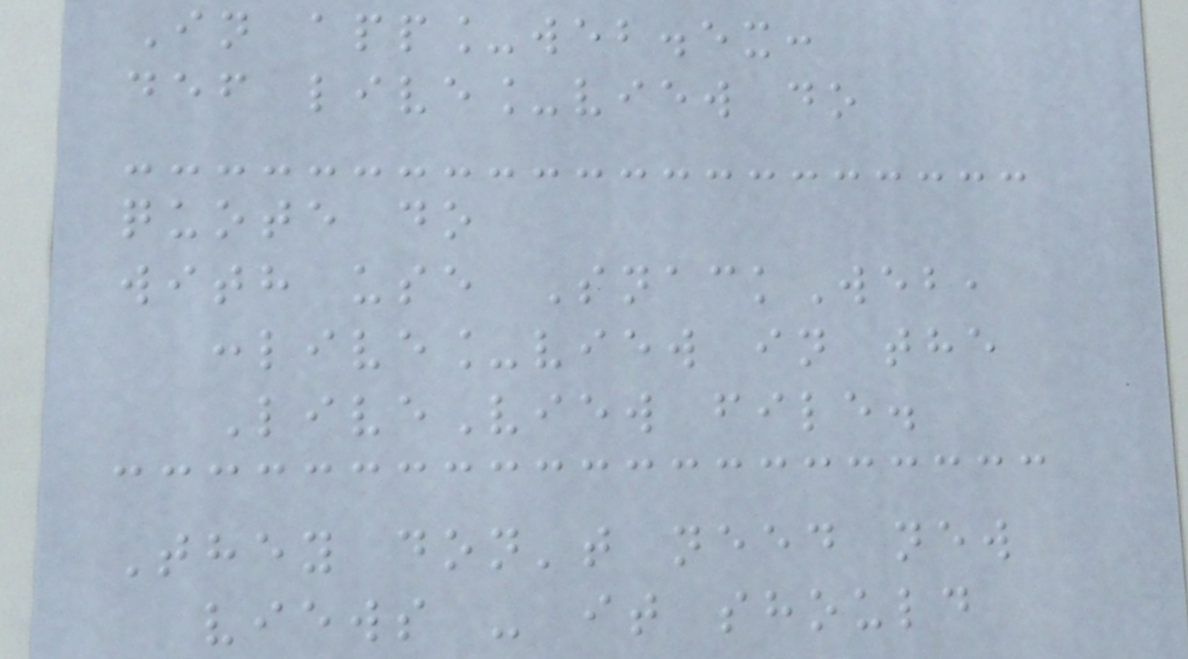In app_web.ex:
def live_view do
quote do
with use SnackWeb,
:live_view in the
LiveView file.
They don't need new
views - it should
